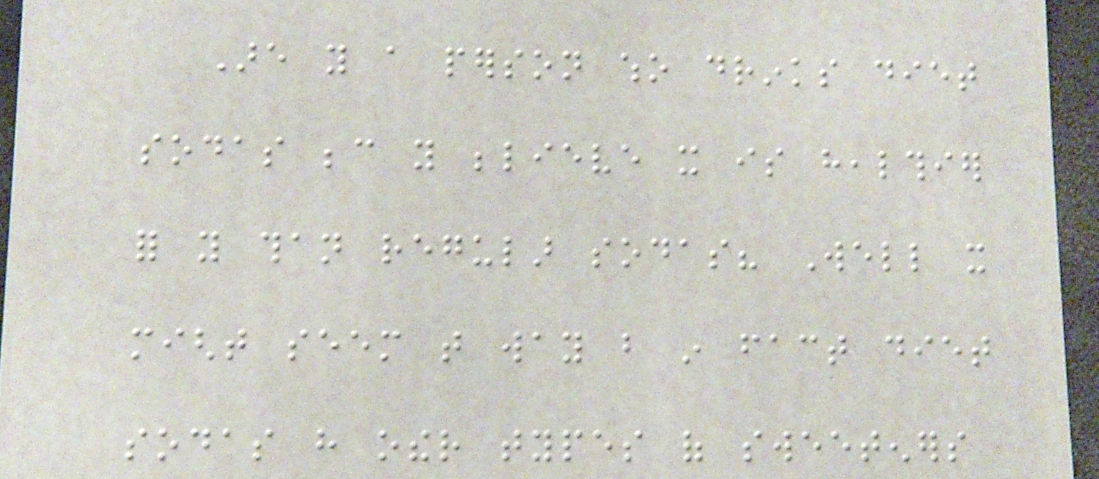Are you a person who drinks diet
sodas because you believe it is healthier
for you than regular sodas? Well it
might seem that way but in fact diet
sodas have other types of sweeteners
